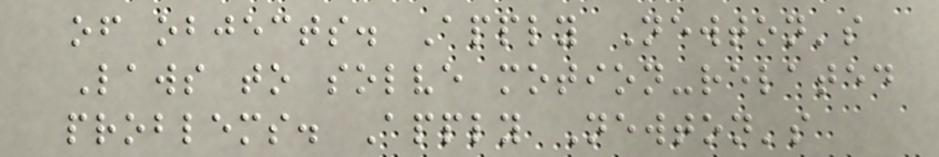of objects. Apply Newton's
Laws to solve motion-related
problems. Apply Newton's
